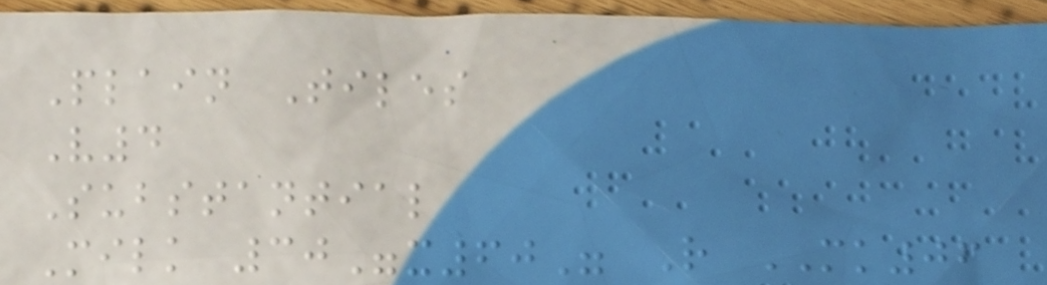Plain Tiles
V4
Substantial
Milk 30"x60" R MK06
